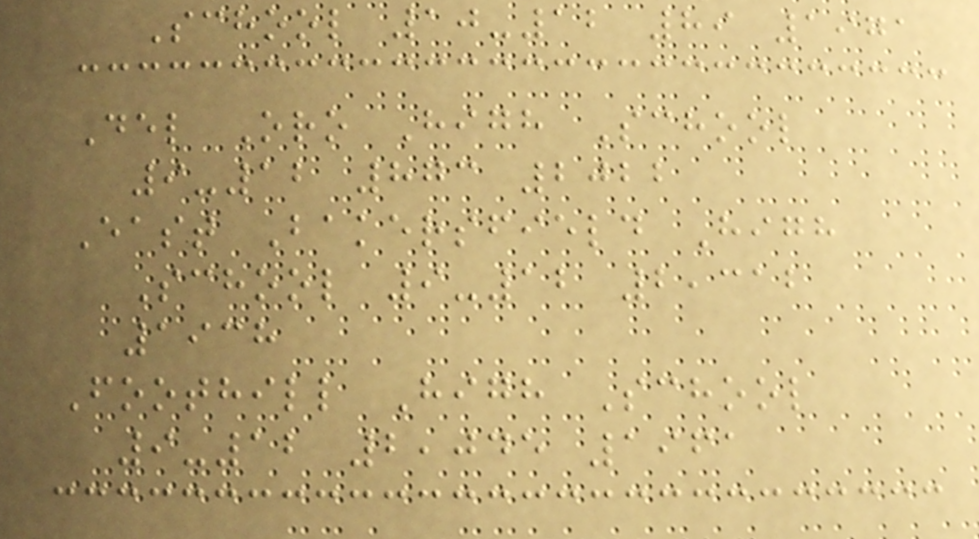School 10-12 89 1971
Del Oro High School
9-12 873 2022
East Bakersfield High
School 9-12 2,312
1938
Foothill High School
9-12 2,045 1961
